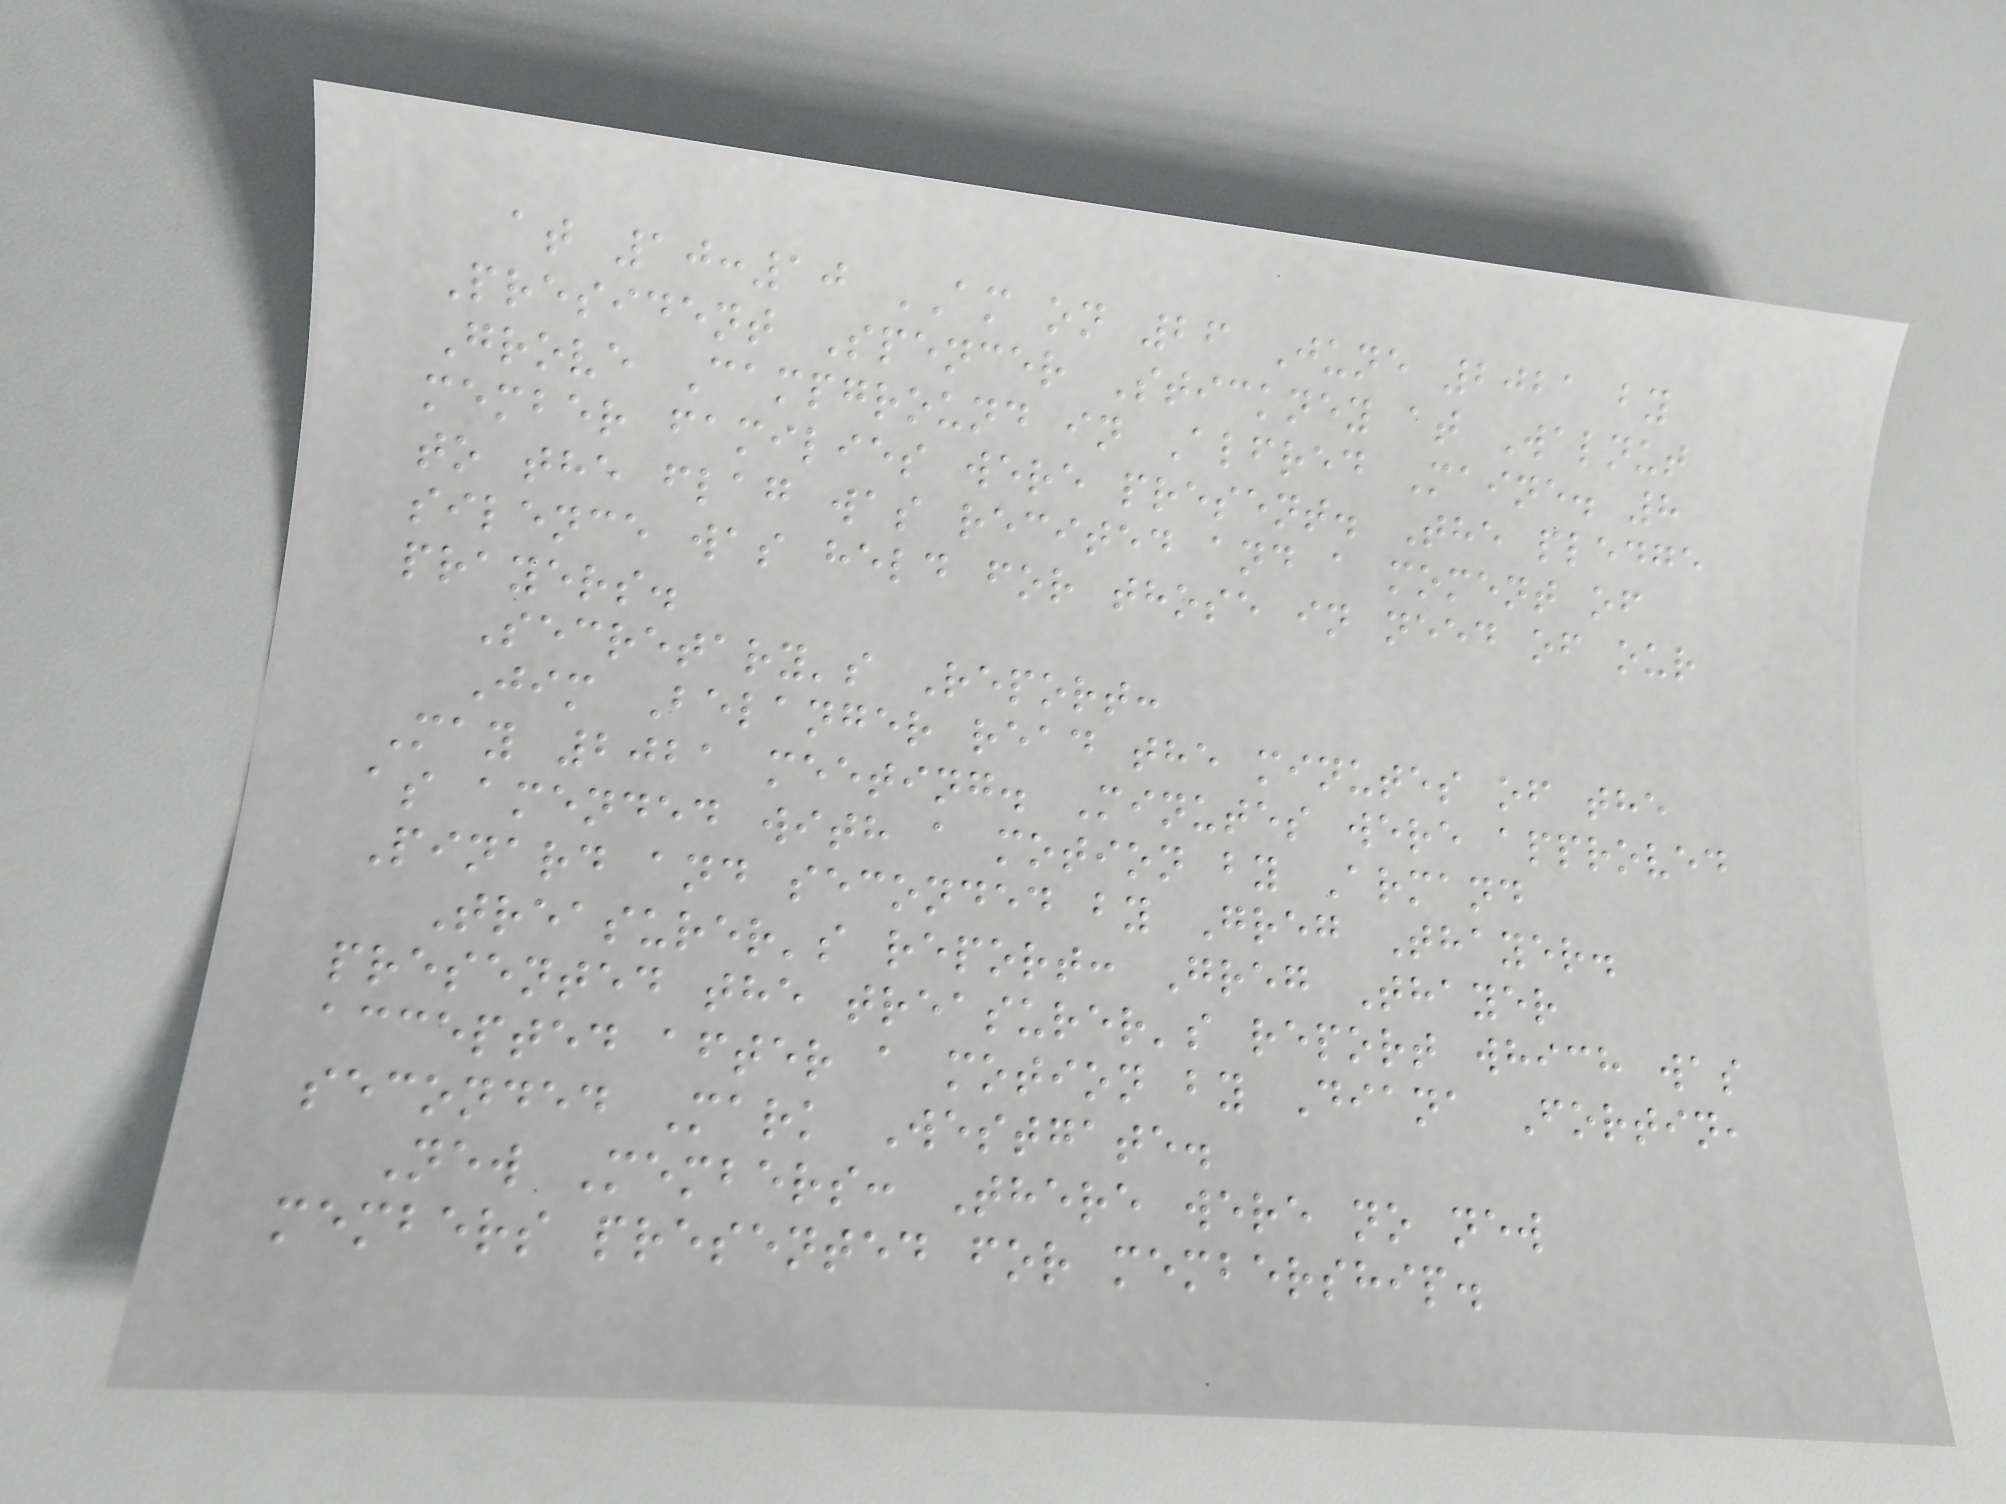at 10:10 AM on 26 June 2021 by
President Spencer Stickney at Walnut
Grove Campground in Alfred Maine. 8
member families were present. The pledge
to the flag was recited and a moment of
silence was held for those in need of our
prayers.
Secretary's Report:
Jim Belanger read the minutes of the
May 2021 meeting. Minutes were approved
as amended with a motion by Armand
Pinard and seconded by Greg Thayer.
Treasurer's report: Greg Thayer
presented the treasurer's report which was
accepted after a motion by Diana Fortin,
seconded Mark Westgate.
New Members: There were no new
members presented for membership.
